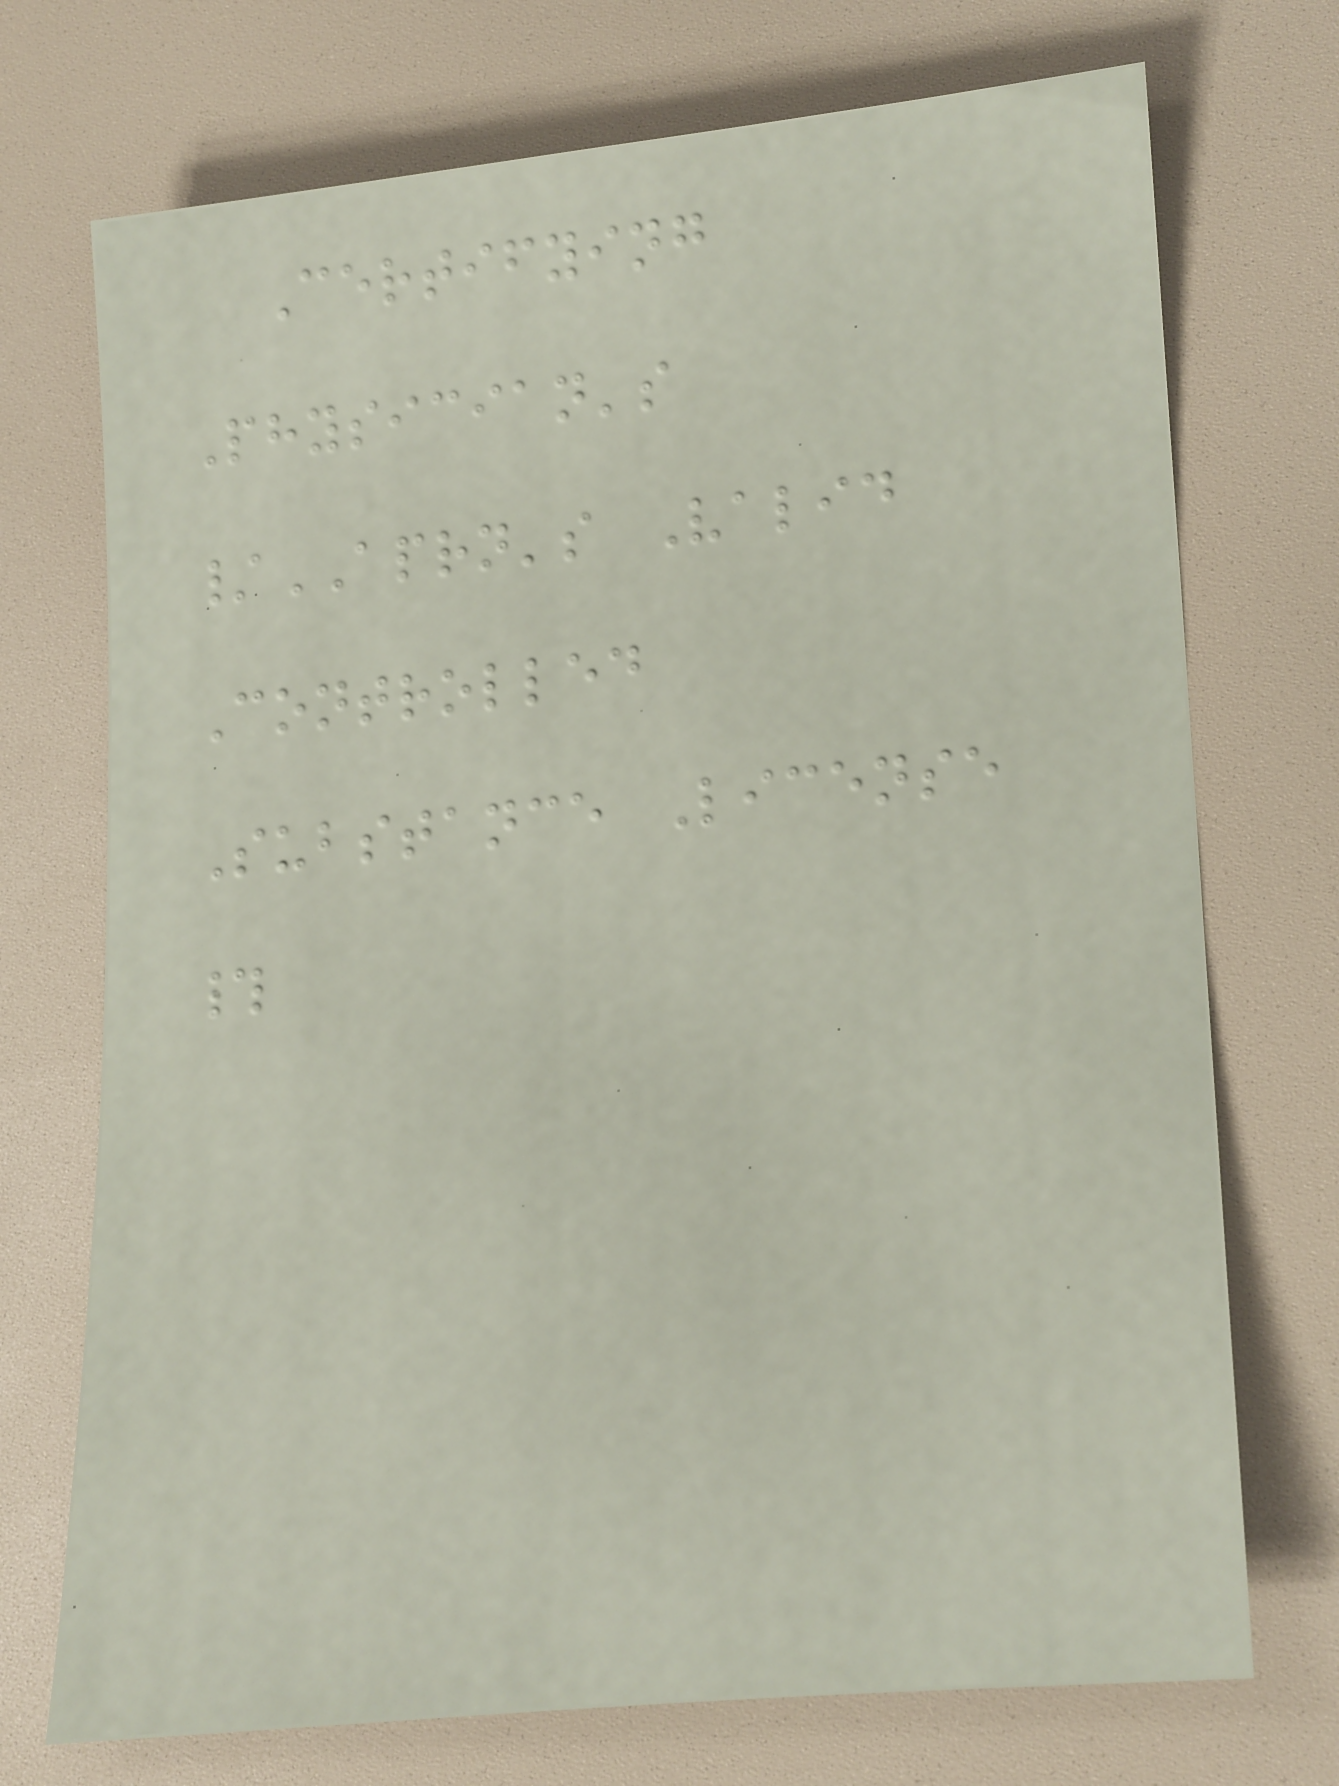Certifying
Physician's
/APRN's Valid
Controlled
Substance License
#
